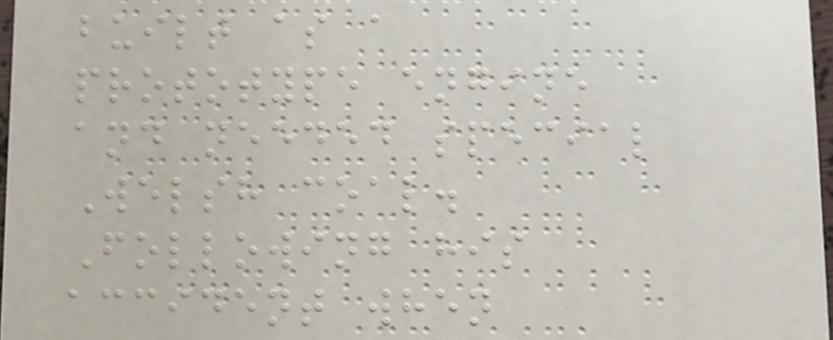built as a
prototype engine
and needed special
Welsh coal.
Following his
accident when
